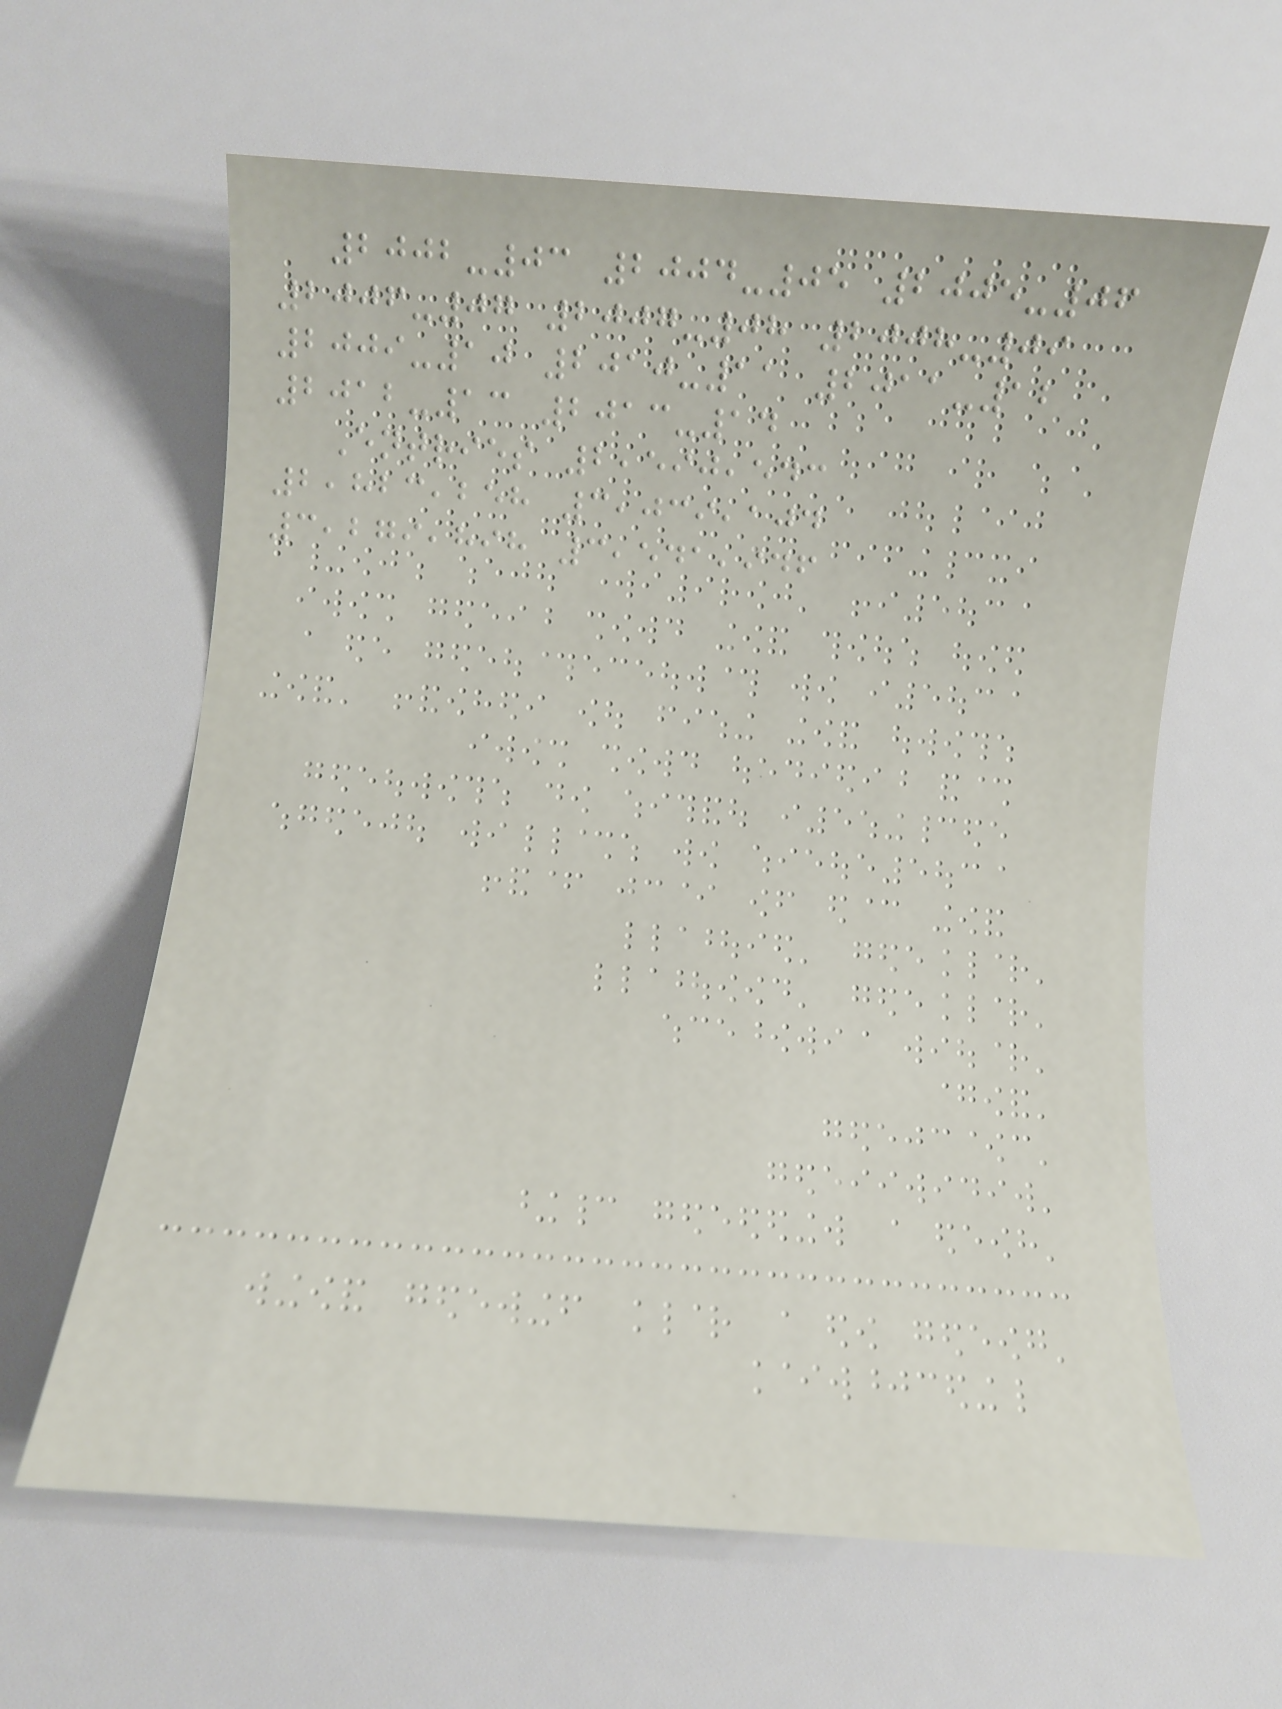2002-03 2004-05 2005-06
2006-07 2007-08 2008-09
2009-10 2010-11 2011-12
2012-13 2013-14
Entries 2,590,543
2,823,258 3,039,104
3,279,898 3,541,946
